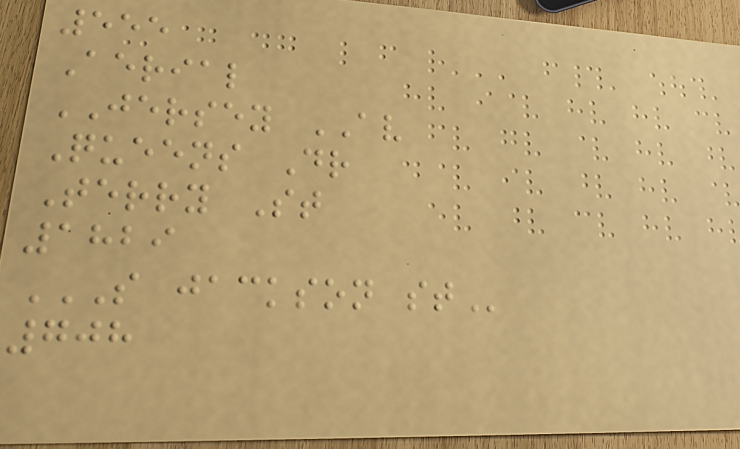555
Aerial
JERSEY AV
Queens Dr
Terry St
1829
S JACKSON ST
708
